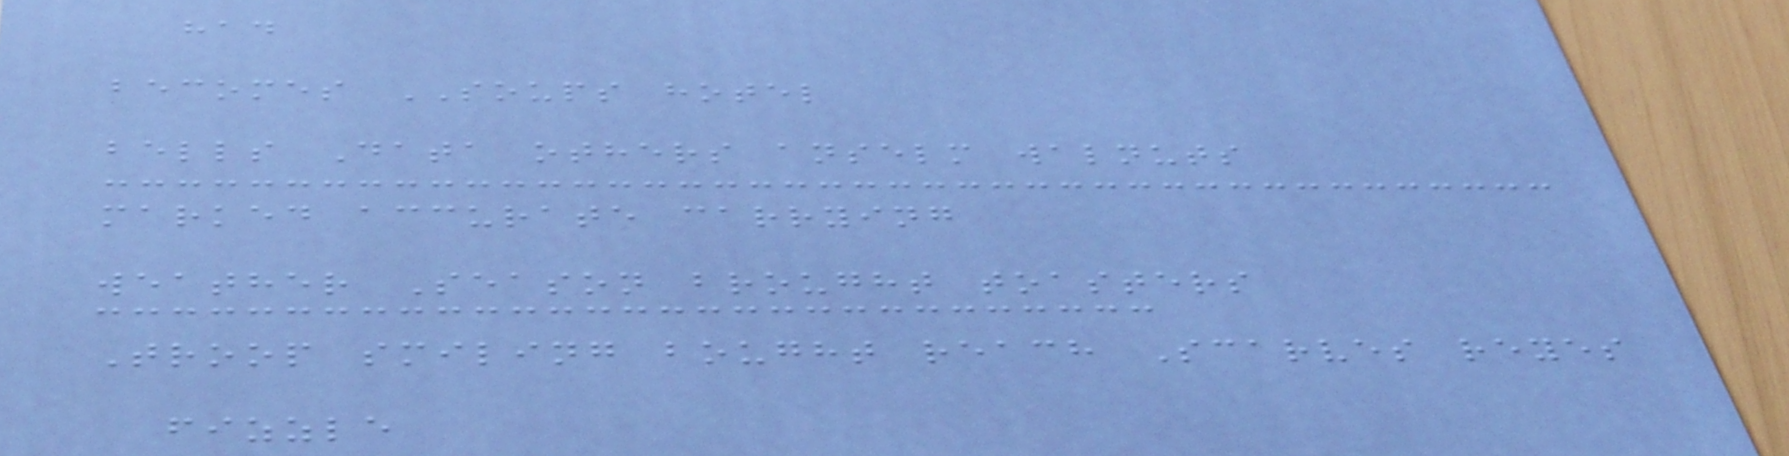had
becomes SOUPS hotel
bells Data others anselm walnuts
marked accurate carrying
weather Season brought toasters
Troop smiling bought reach Scarves reyes
fizzle
